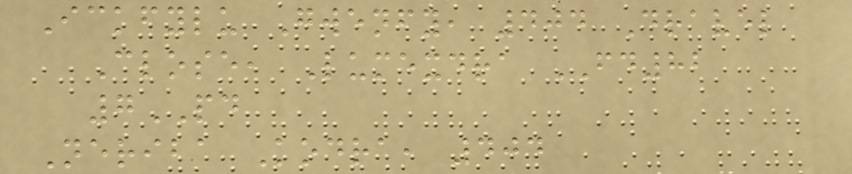Ickfylu Gwenfy, 404 Dravel
Close, Lumexdra FD82
7PD
Neriba Kodra, 404
